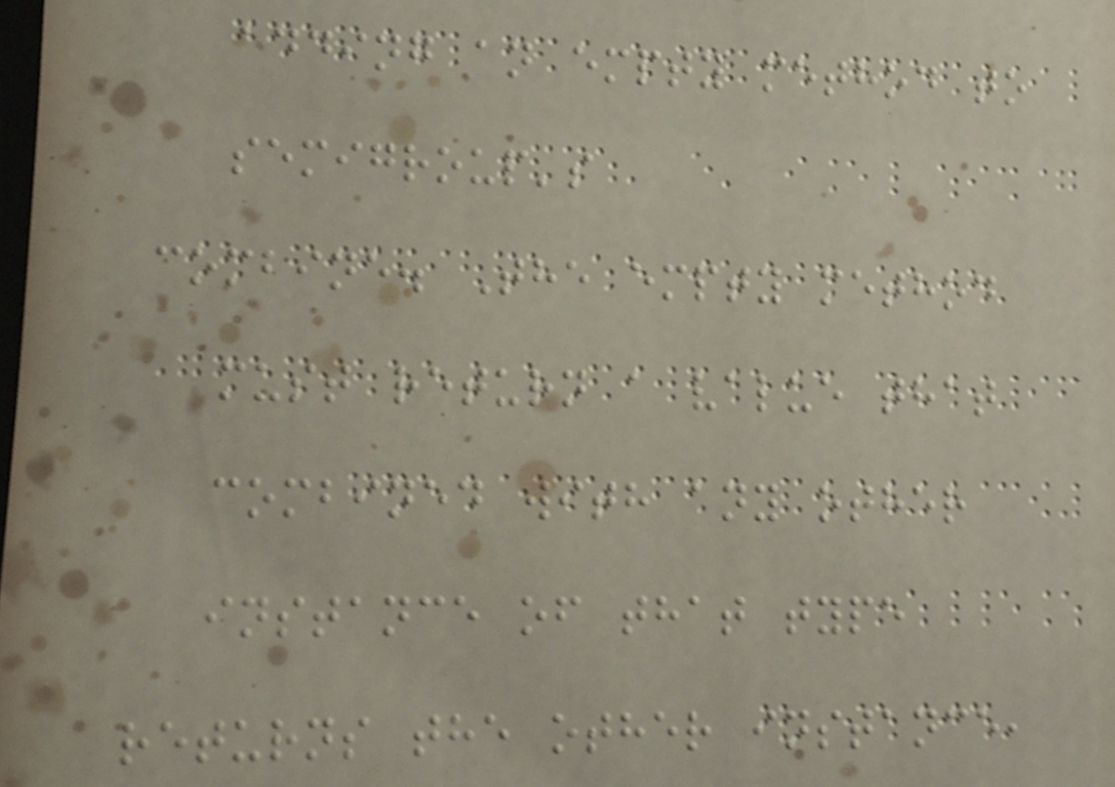adding an empty method to
semigroup's
combine. The empty method
must return a value that
combined with any other
instance of that type
returns the other instance,
